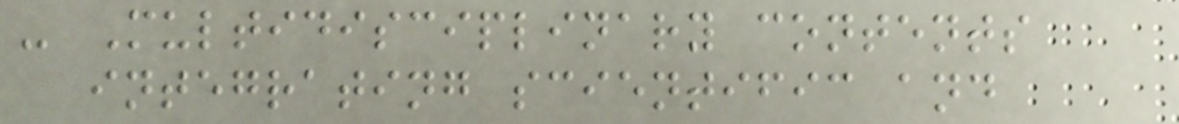- Multidisciplinary contents
integrating scientific and
